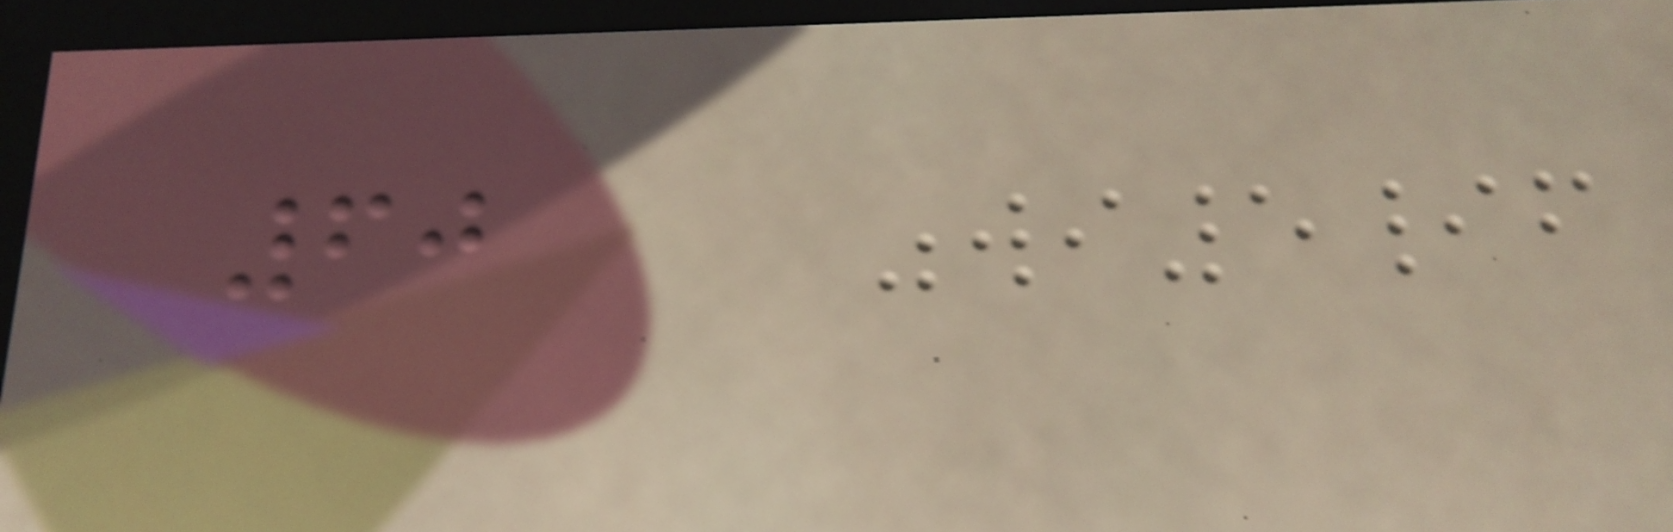60
